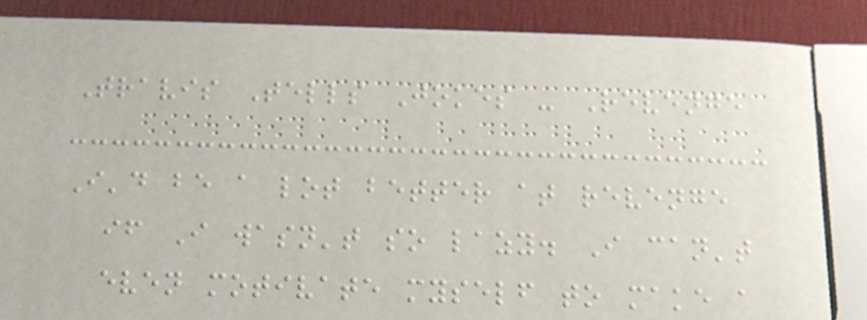Travis Tells Jokes - Revenge
I'd be a lot better at revenge
if I wasn't so lazy. I can't
even motivate myself to make a
